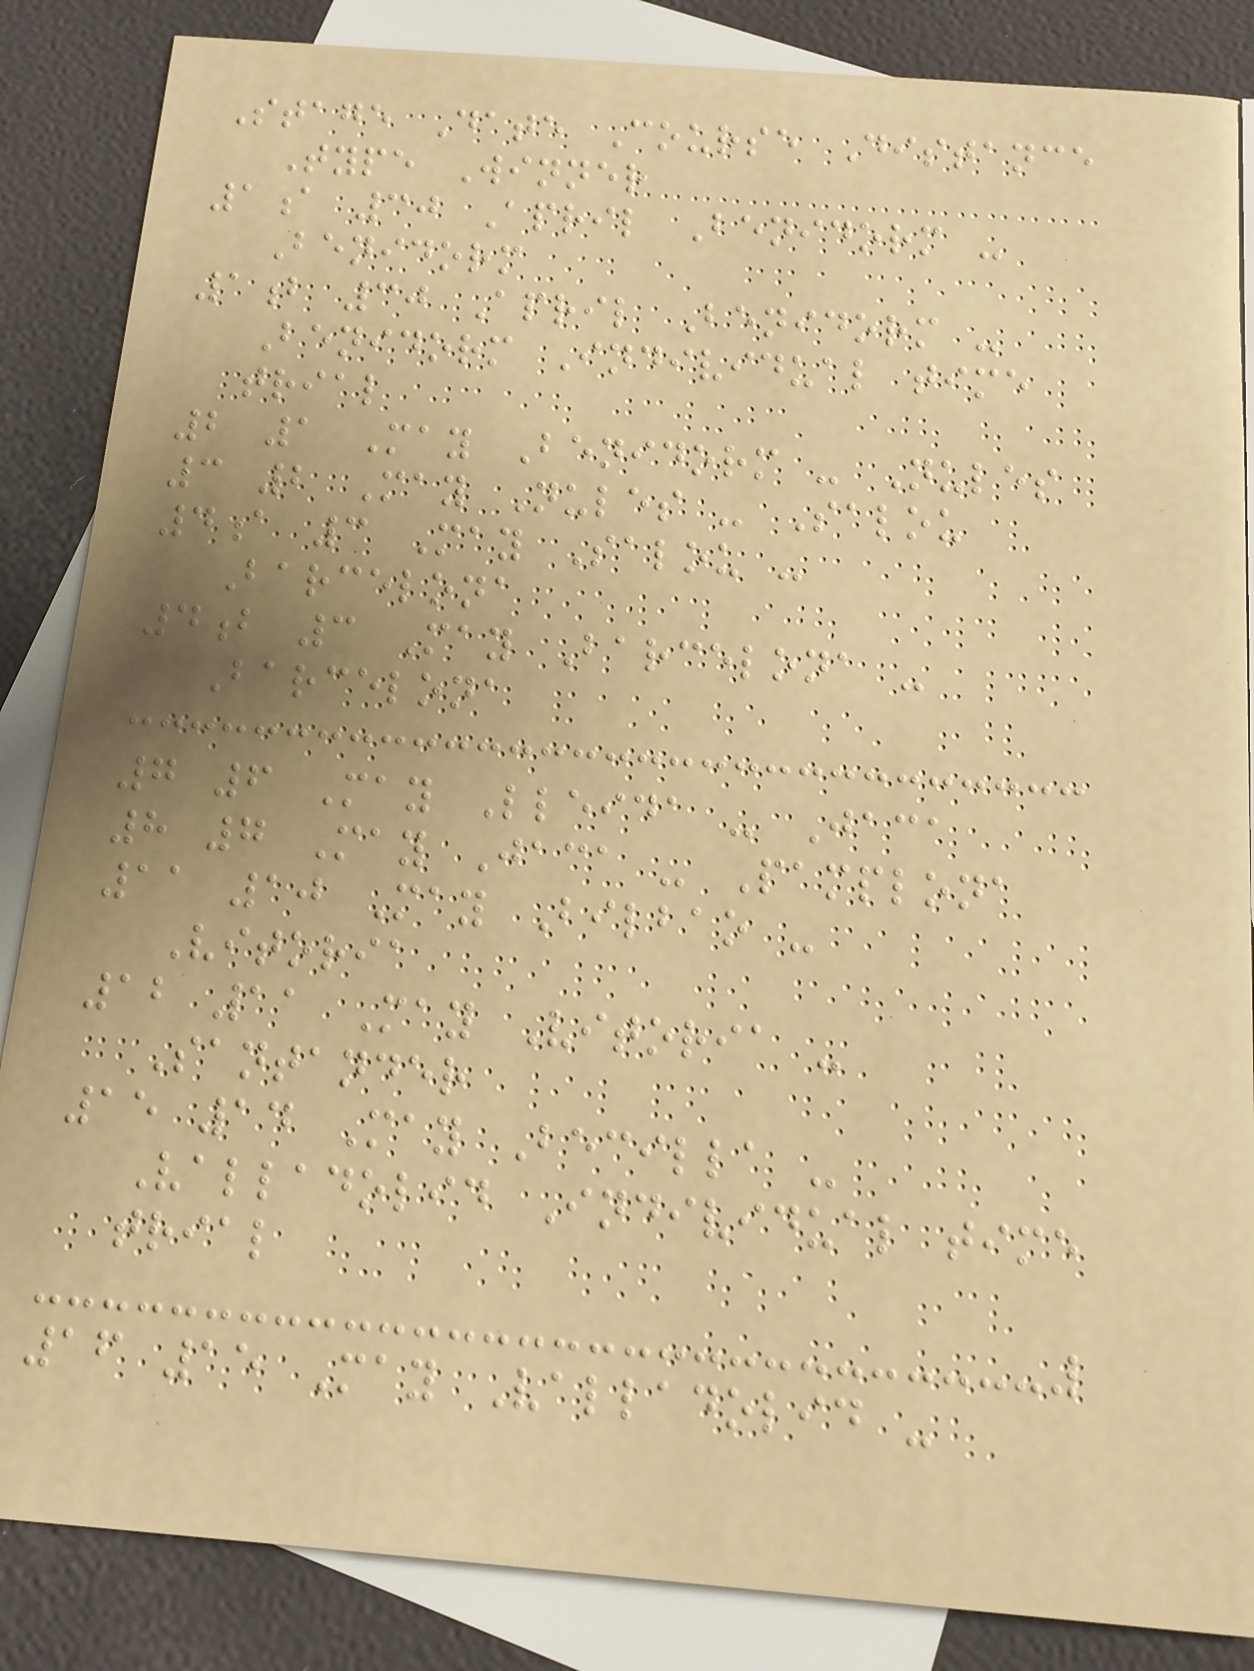Stage Date Course Distance
Type Winner
1a 30 April Benidorm -
Benidorm
1b 30 April Benidorm -
Benidorm Individual time
trial
2 1 May Benidorm - Nules
3 2 May Nules - Salou
4a 3 May Salou -
Barcelona
4b 3 May Barcelona -
Barcelona
7 6 May Lleida - Jaca
8 7 May Jaca - Pamplona
11 10 May Bilbao -
Vitoria
12 11 May Vitoria -
Santander
15 14 May Becilla -
Valladolid Individual time
trial
16 15 May Valladolid -
